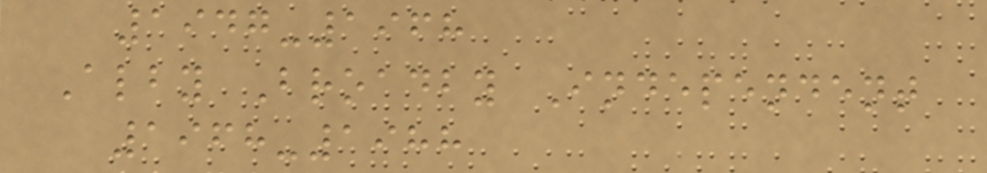1947-1968
Alby Broadby Independent
1968-1988
